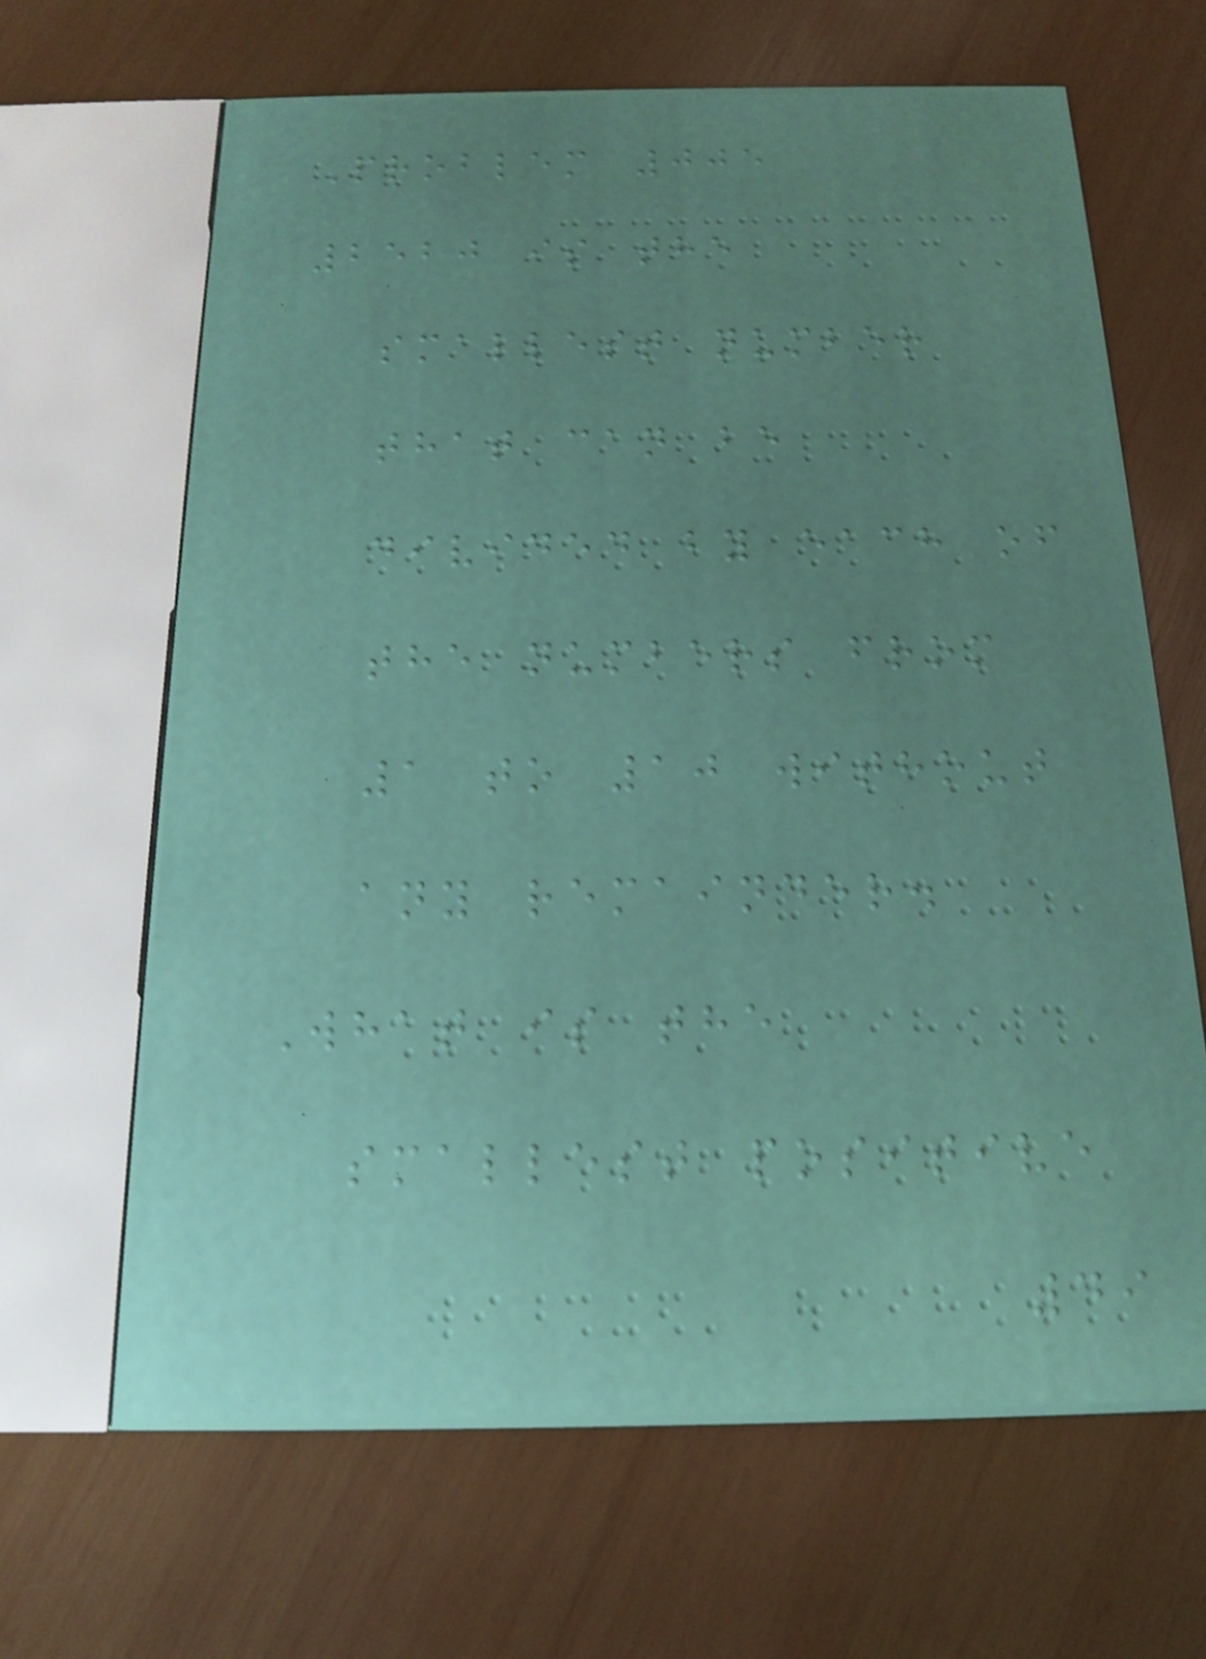Problem 005
2520 is the
smallest number
that can be
divided by each of
the numbers from
1 to 10 without
any remainder.
What is the
smallest positive
49
